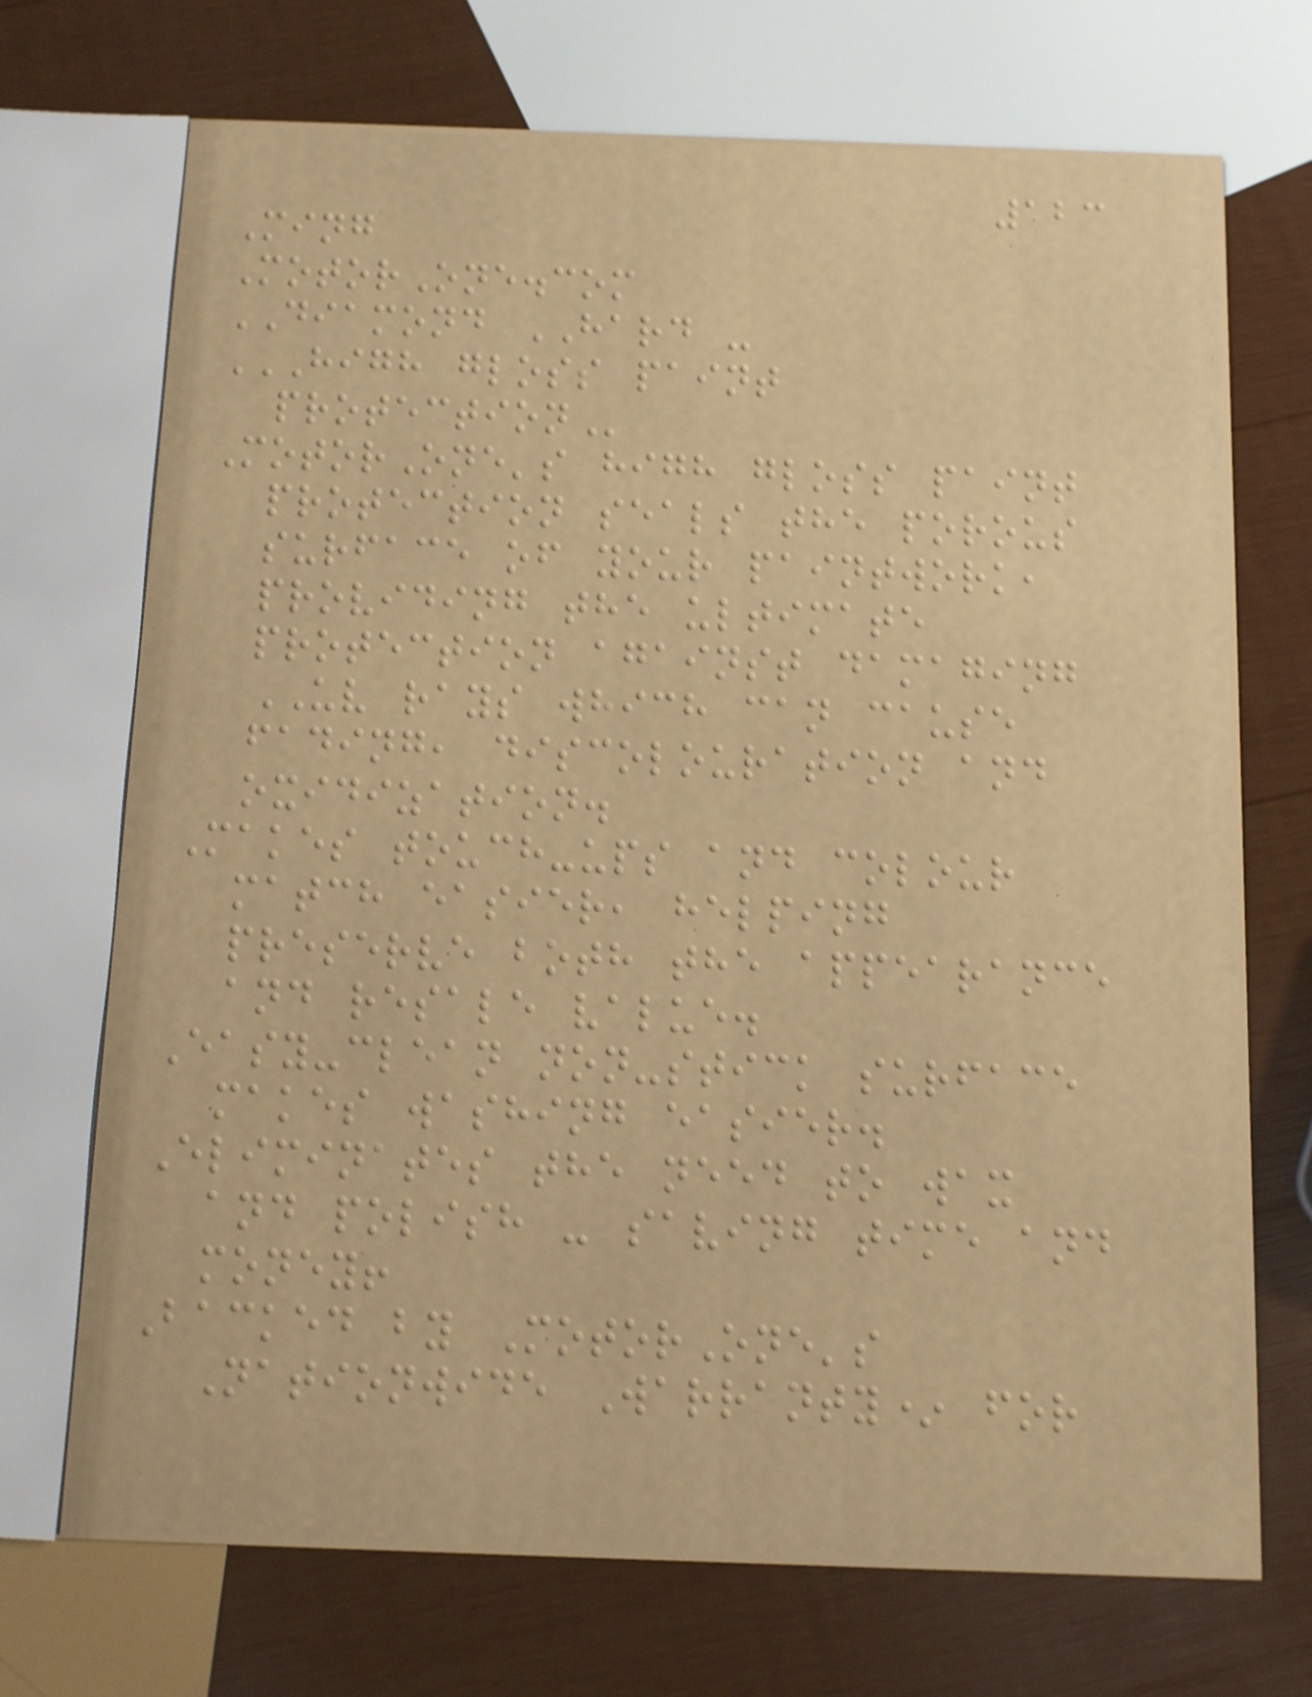123
Ming
MotorOne.com
DIAMOND HARD -
HIGH GLOSS PAINT
PROTECTION
MotorOne's high gloss paint
protection seals the porous
surface of your paintwork,
providing the ultimate
protection against damaging
UV rays which can cause
fading, discolouration and
oxidization.
Makes touch-ups and colour
match easier, helping
preserve both the appearance
and resale value.
Easy-clean non-stick surface
makes washing easier.
Eliminates the need to wax
and polish - saving time and
money!
Backed by MotorOne's
Nationwide Warranty* for
